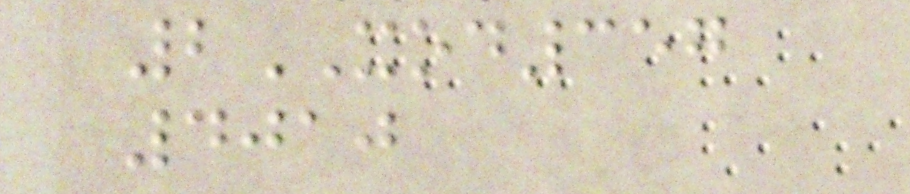2XOD357
4010
